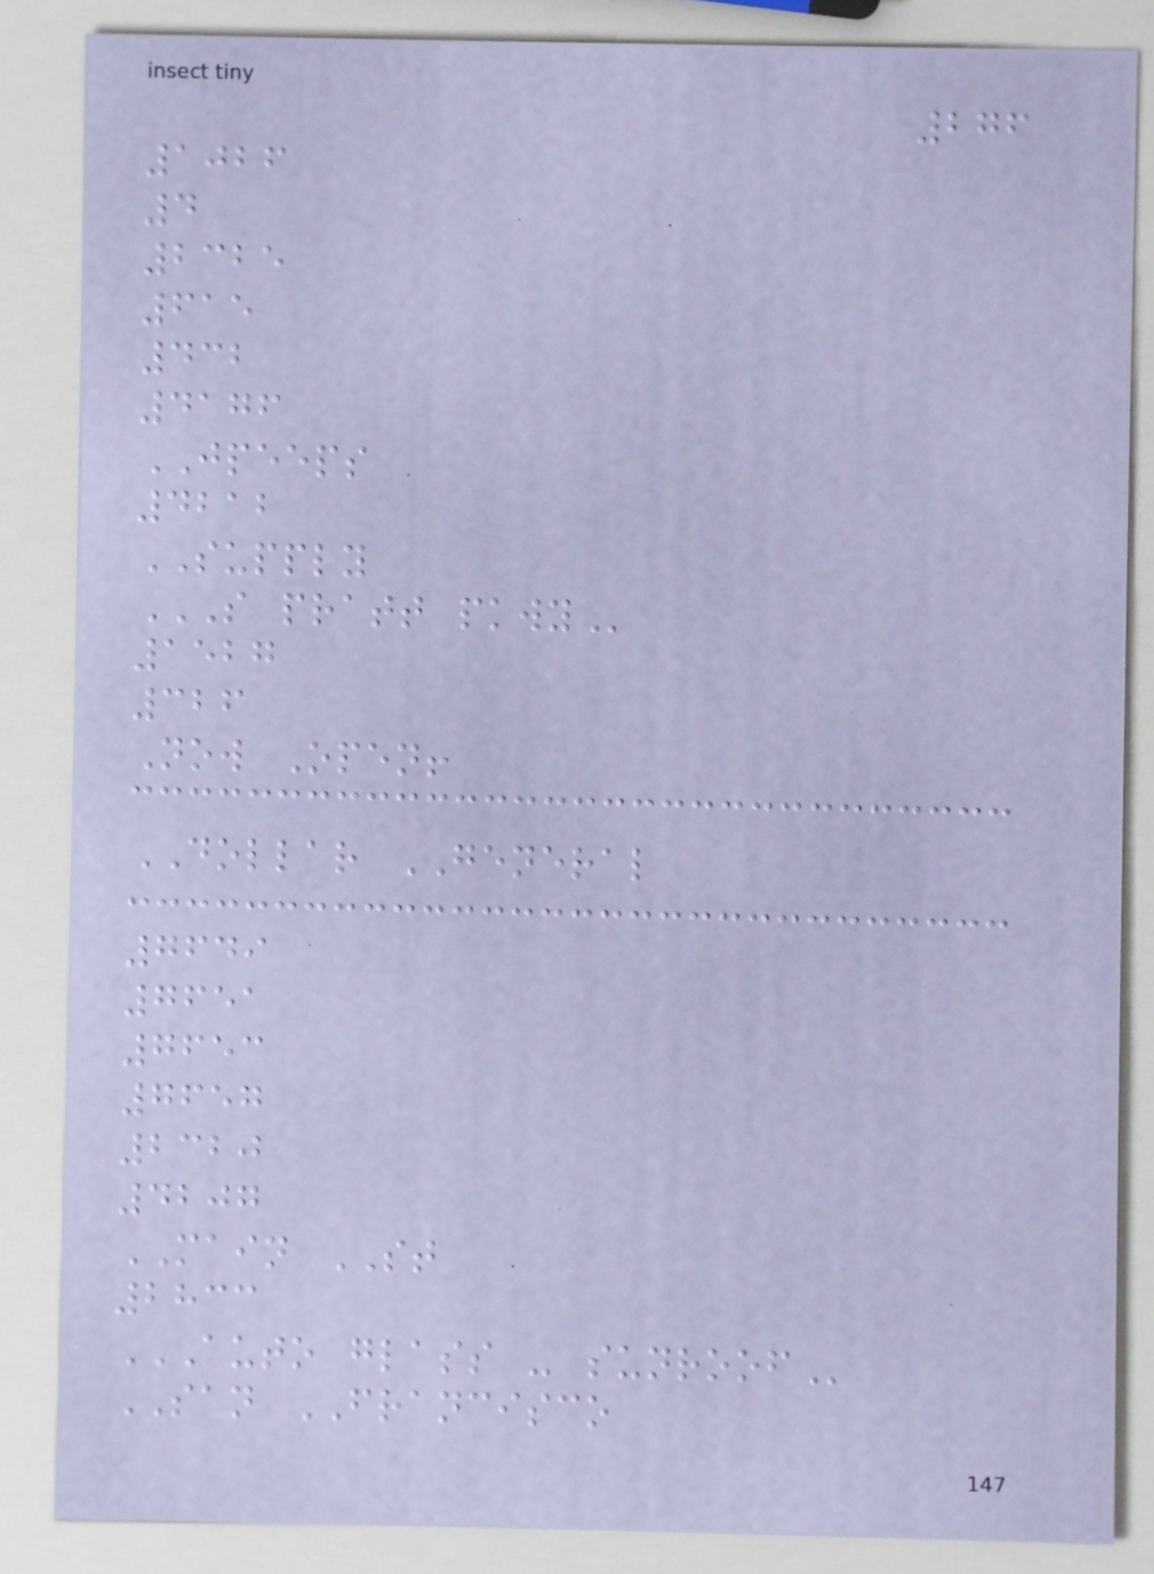276
1026
4
2325
615
432
4176
JPEEPS
4212
SUPPLY
S PRATT PKWY
1527
326
Now Open!
DOLLAR GENERAL
7649
7651
7653
7657
2320
4207
MAIN ST
2833
AUTO GLASS - SUNROOF
SAN FRANCISCO
